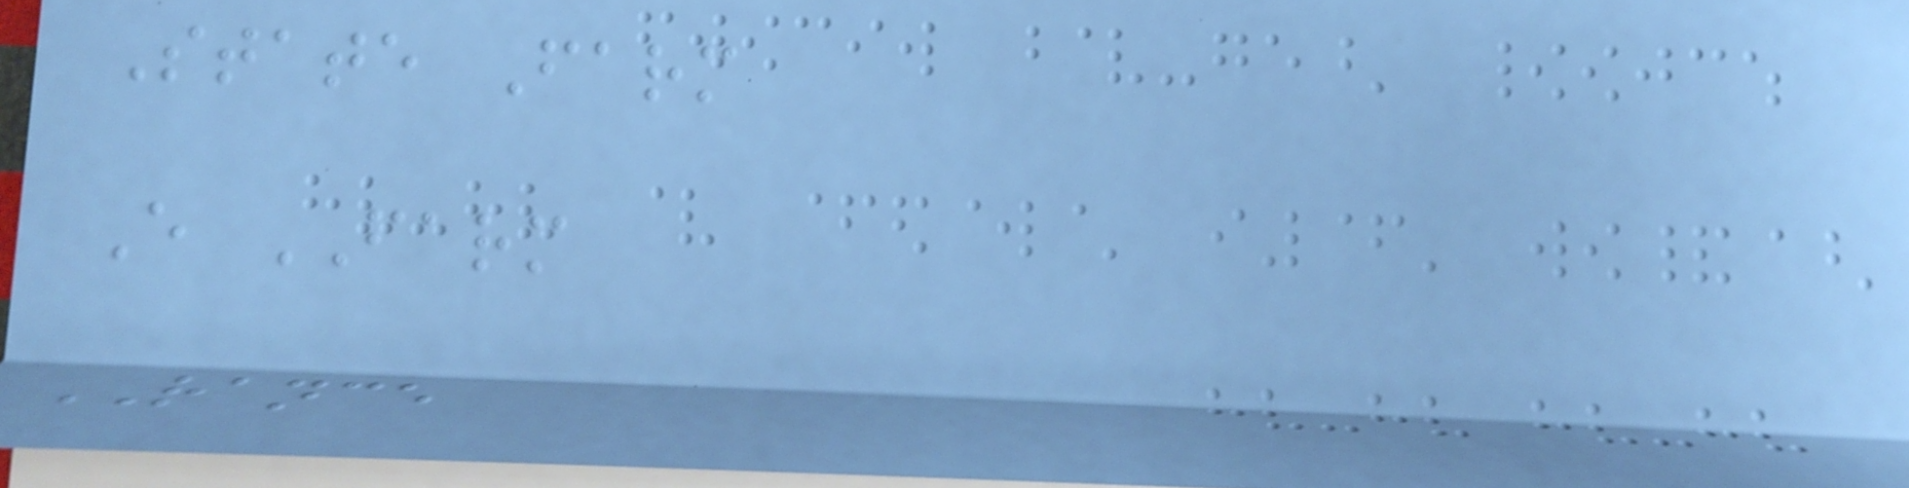State Farm
E FARM
RANCE
